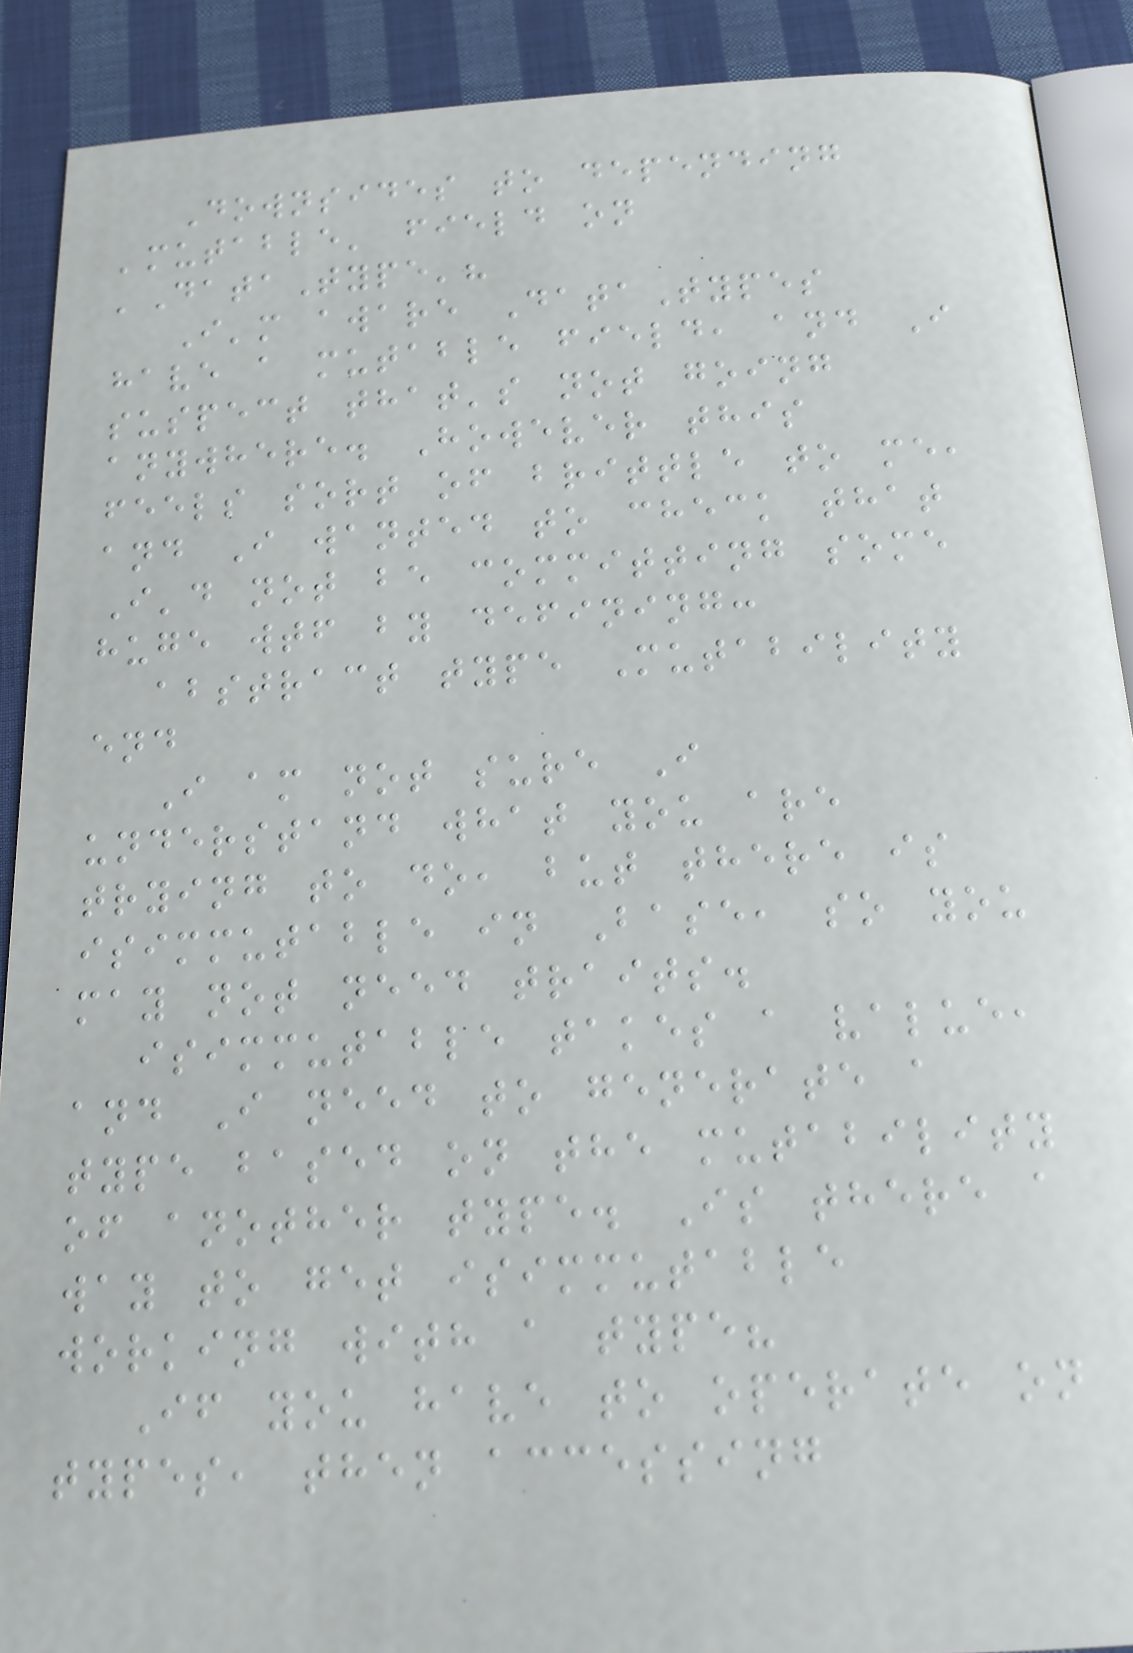Downsides to depending
'mutable' field on
'DataType'?
I'm aware DataTypes
have a mutable field, and I
suspect that's not going
anywhere. However this
feels sort of brittle to me,
and I wanted to check that
I'd not be committing some
huge wtf by defining:
abstract type Mutability
end
I am not sure I
understand what you are
trying to do, but there is
isimmutable in Base, so you
may not need traits.
isimmutable takes a value,
and I need to generate a
type based on the mutability
of another type. Is there a
way to get isimmutable
working with a type?
If you have to operate on
types, then accessing
